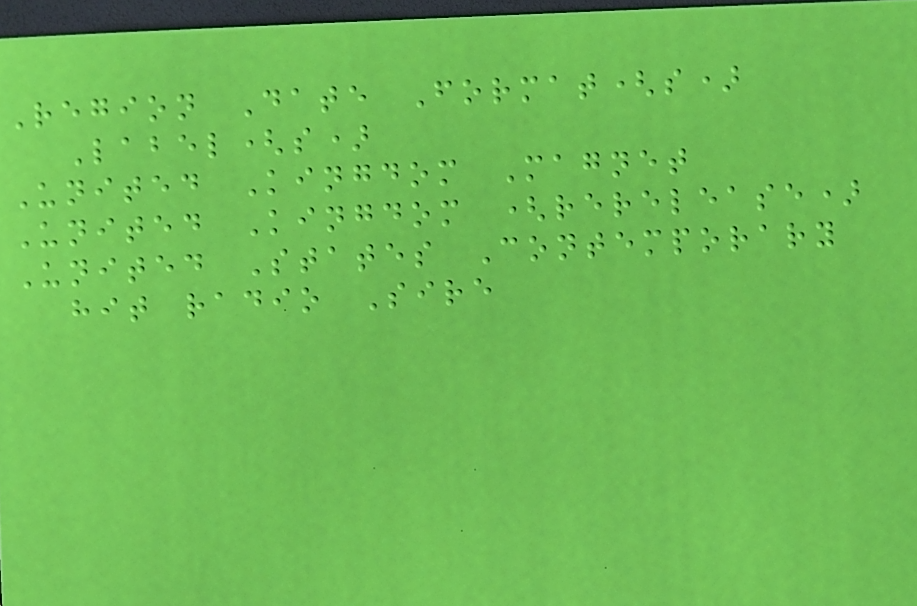Region Date Format(s)
Label(s)
United Kingdom Magnet
United Kingdom (rerelease)
United States Contemporary
hit radio Sire
